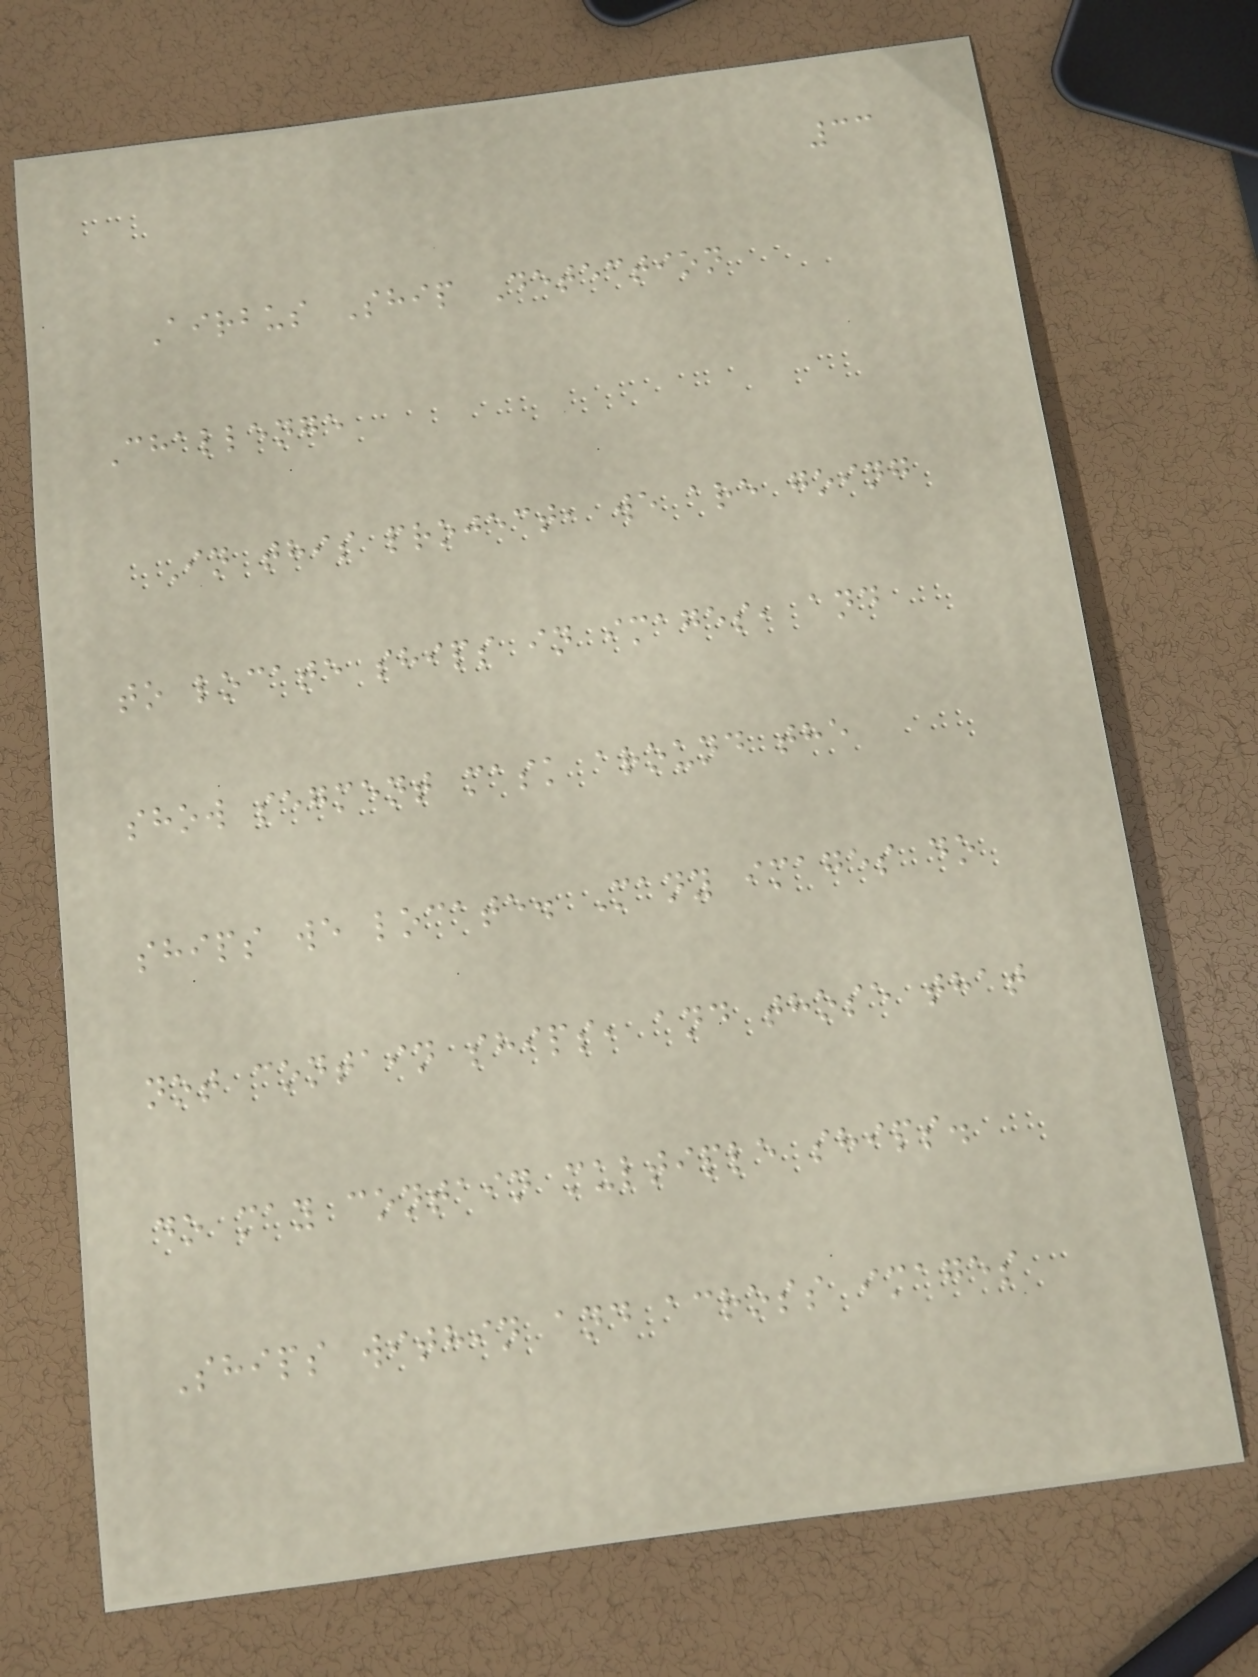33
Airbus Ship Detection
Challenge
In this project, we are going
to locate ships in images, and
show segment mask around the
ships we locate. Many images do
not contain ships, and those that
do may contain multiple ships.
Ships within and across images
